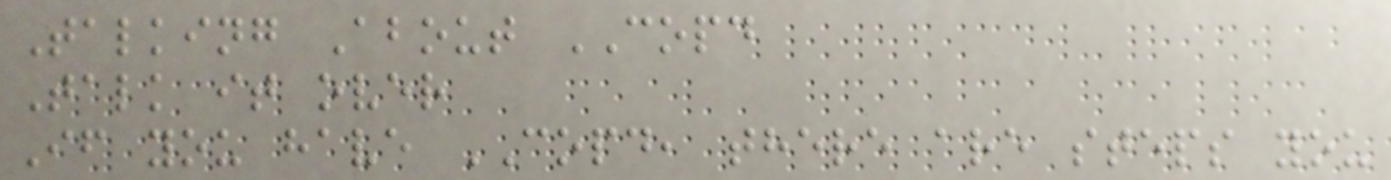Talking About COPD
Talk it over
If you have COPD, there are steps you
